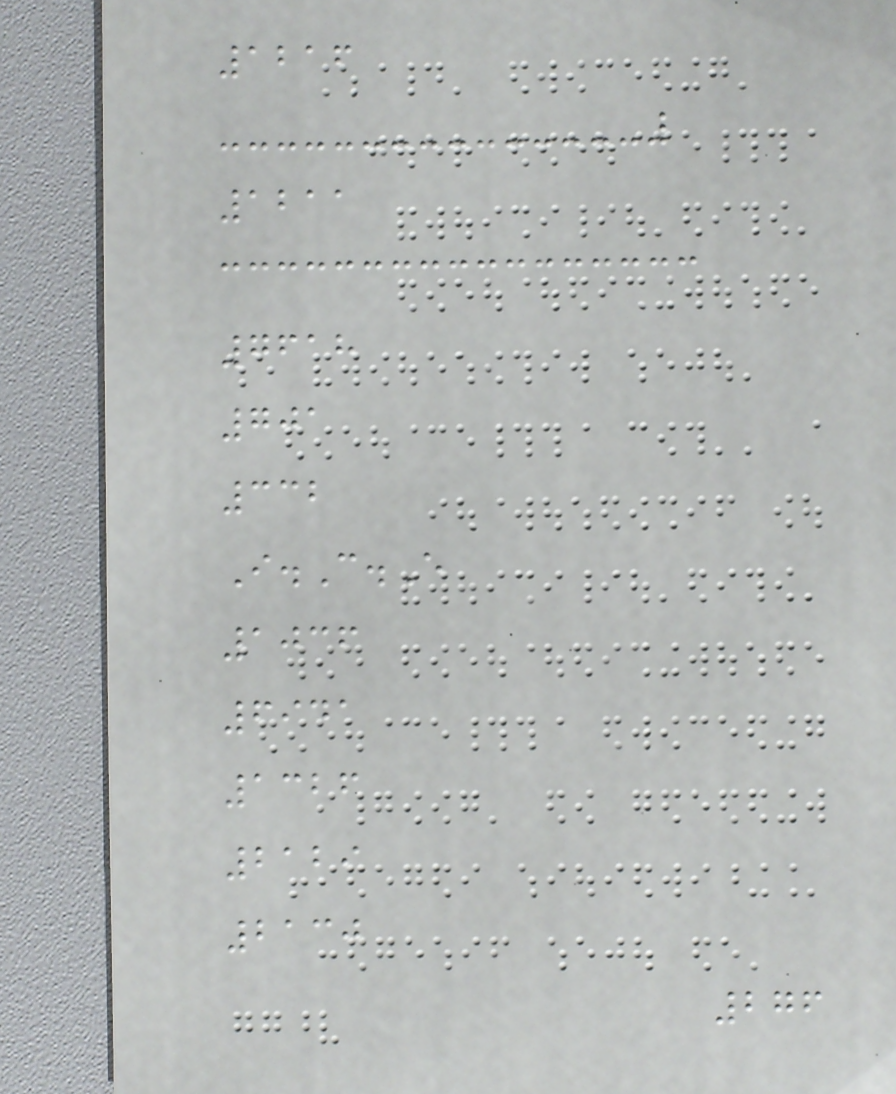1216
1211
7618
701
332
I.C.E
1036
6941
1326
2129
2130
276
